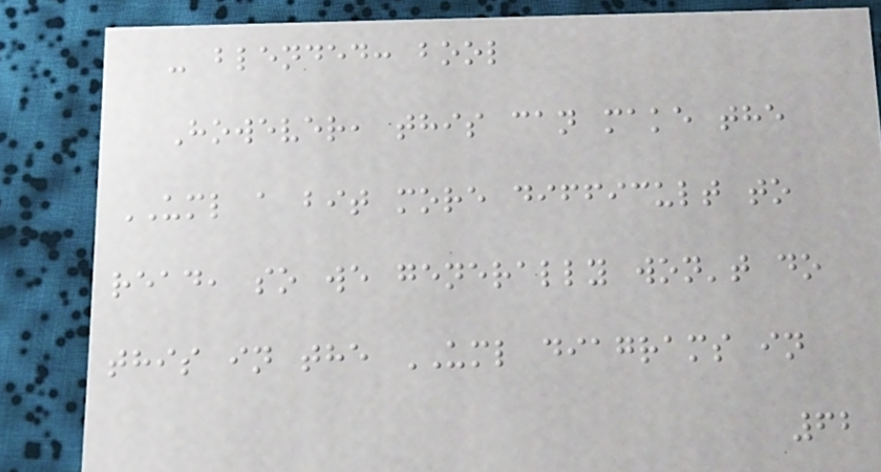- blended: bool
However, this can make the
UML a bit more difficult to
read, so we generally won't do
this in the UML diagrams in
62
